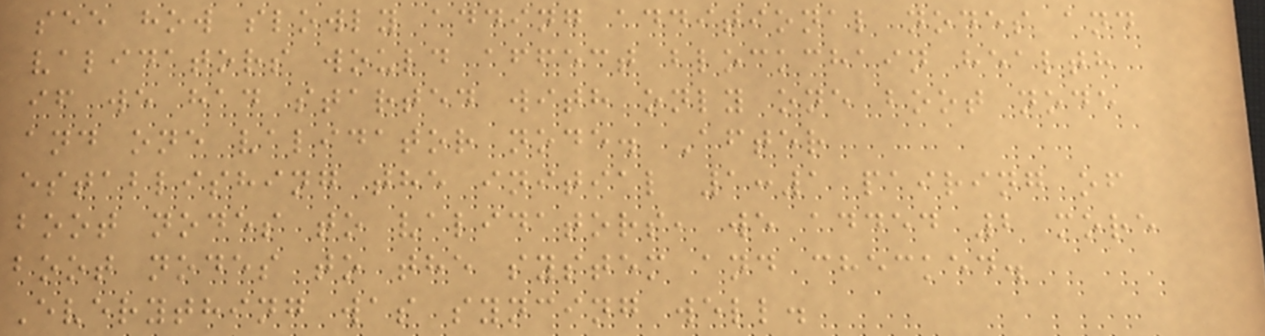see how slowly adding additional nodes and
validators would affect blockchain health
if we had started with only one boot node
and one validator node. After
establishing the initial 1:1 pairing of
boot nodes to validators, we added 2 more
boot nodes to the system and checked.
Everything was syncing well.
